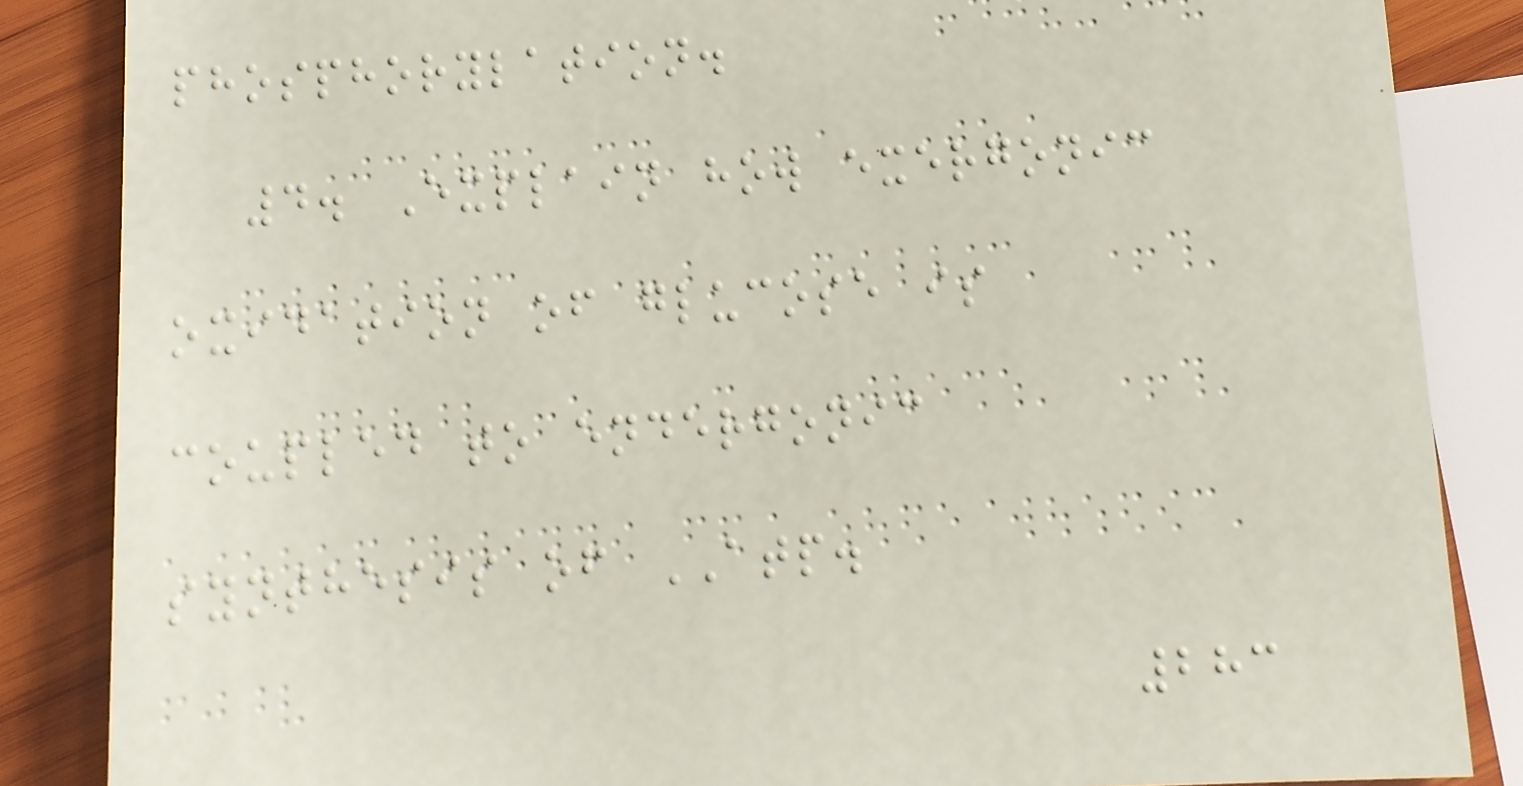phosphorylation.
4. Explain how exergonic
oxidation of glucose is
coupled to endergonic
synthesis of ATP.
283
